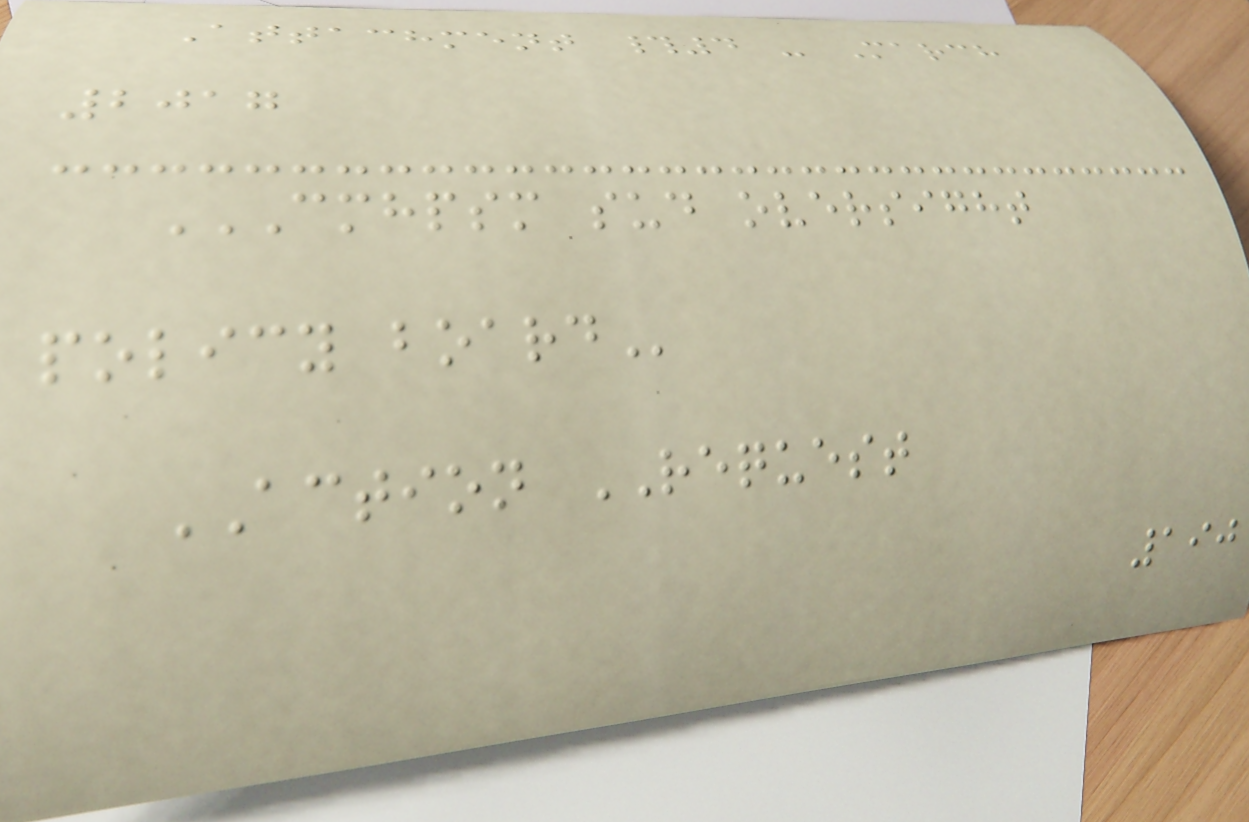Attachment #4 - March
2017
CMHPSM SUD OVERSIGHT
POLICY BOARD
ACTION REQUEST
190
